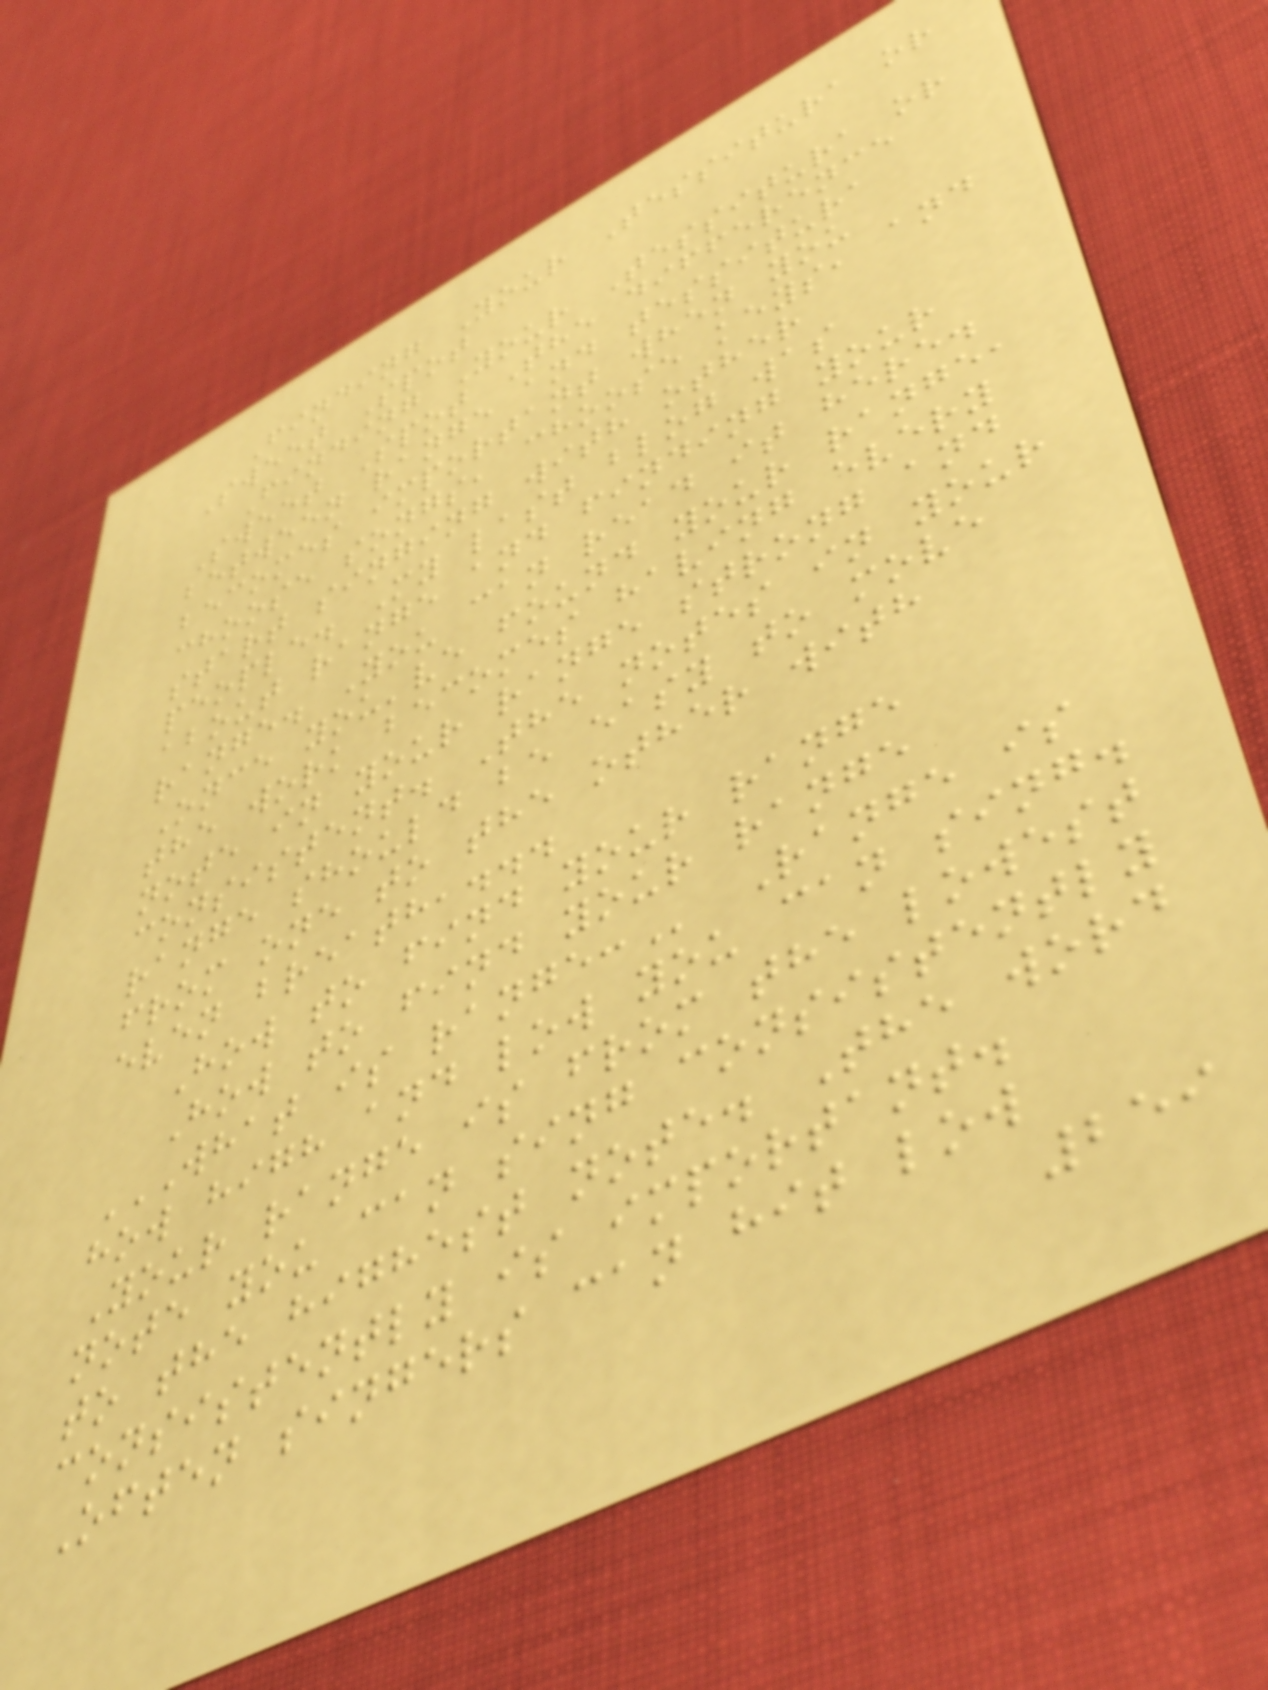Finding Your Tessitura or
Sweet Spot
Finding Your Tessitura or
Sweet Spot The difference
between range and tessitura
becomes important when you
choose songs, choose keys, and
start singing with other
people. My last blog was
about range and finding your
range. You can read it here.
Once you've found your range,
the work becomes having every
note in your range strong and
consistent. The notes in your
range should be easy to move
from one to the other with
even breath,...
How to find your range
How to find your range
WHAT IS RANGE: Range is
how high and low you can sing.
Your range is from the lowest
note you can sing consistently
to the highest note. The word
consistently is important.
Often singers can hit low
259
